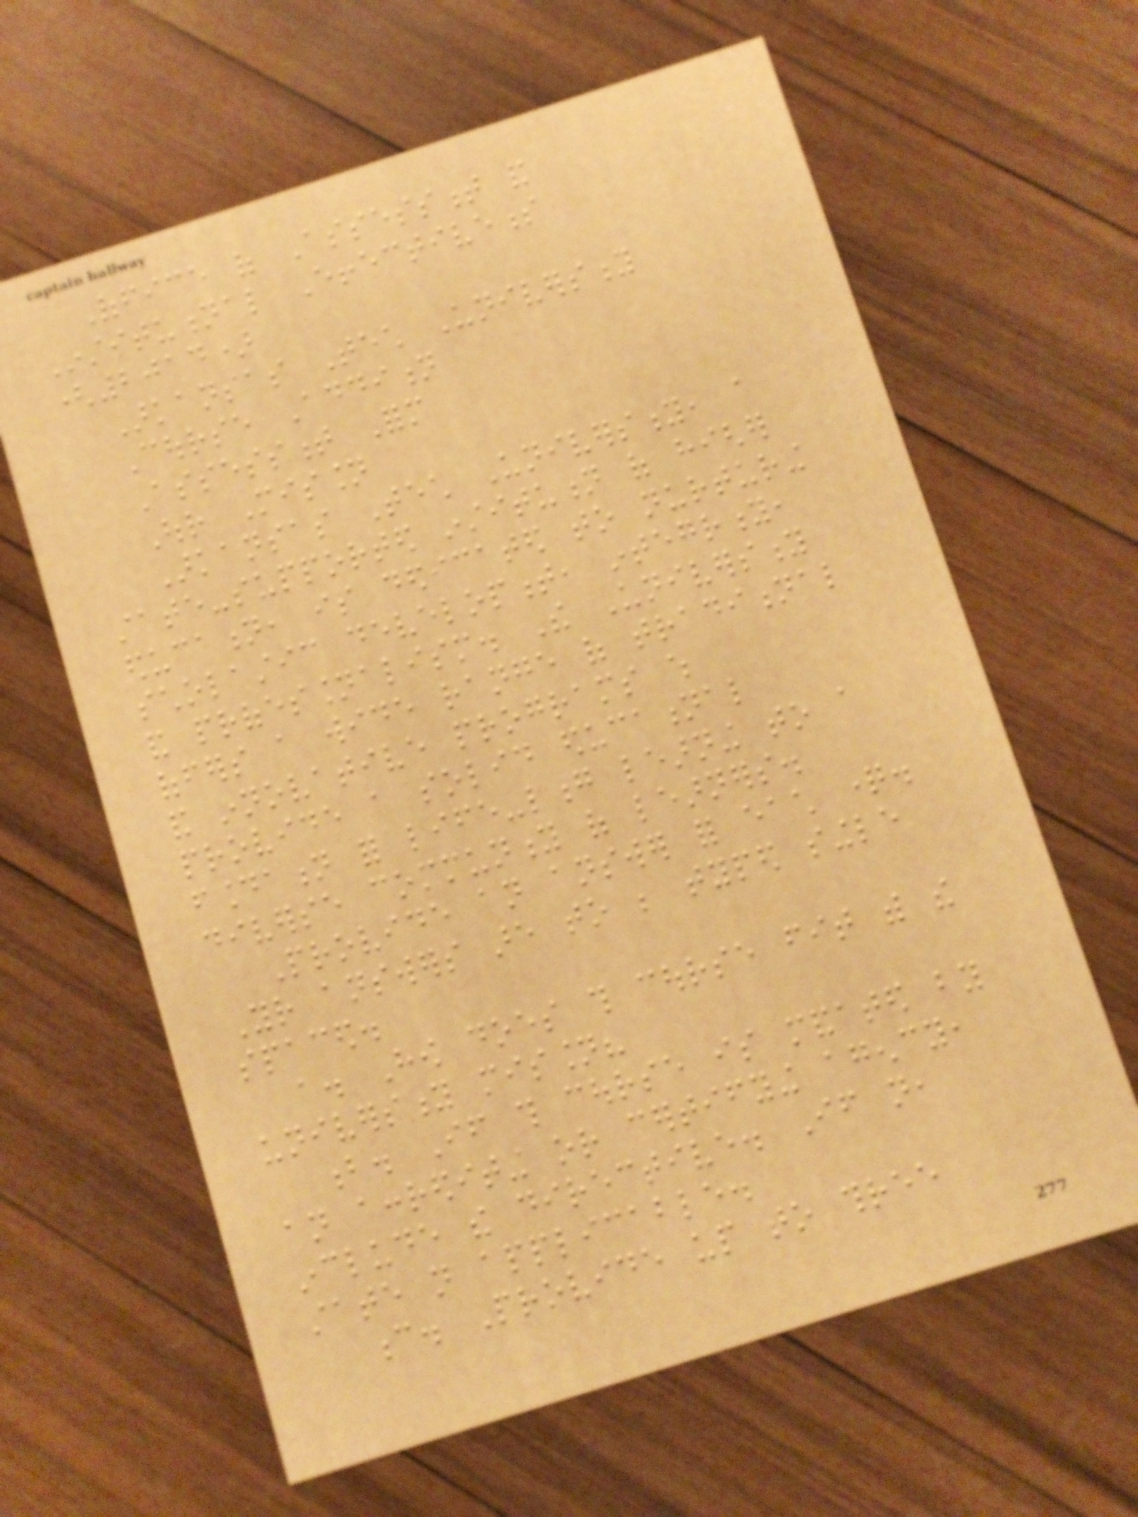Office of Assessment and
Institutional Effectiveness
(2014)
Arkansas Tech University
Course Addition
Assessment Form
Our Mission
Arkansas Tech University, a
state-supported institution of higher
education, is dedicated to nurturing
scholastic development, integrity,
and professionalism. The University
offers a wide range of traditional
and innovative programs which
provide a solid educational
foundation for life-long learning to a
diverse community of learners.
Provide an answer for each question.
Your answers are to be typed single
spaced.
a. How does this course fit with the
university mission?
b. If this course is mandated by
an accrediting or certifying agency,
include the directive. If not,
state not applicable.
c. Provide up to three
